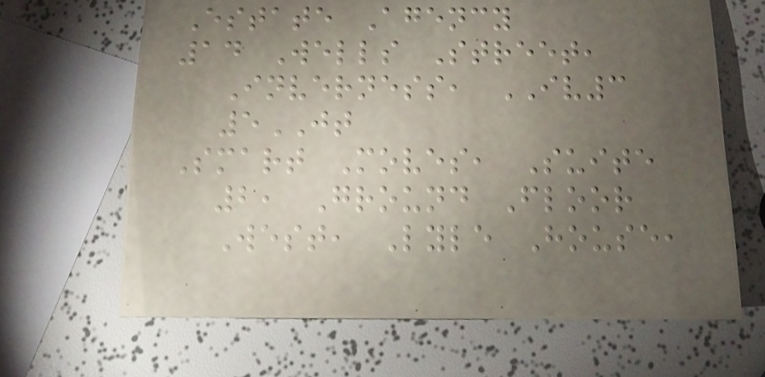Estate Agency
14 Wells Street,
Inverness, IV3
5JT
Smart Moves, Suite
2, Ground Floor
West, Lyle House,
